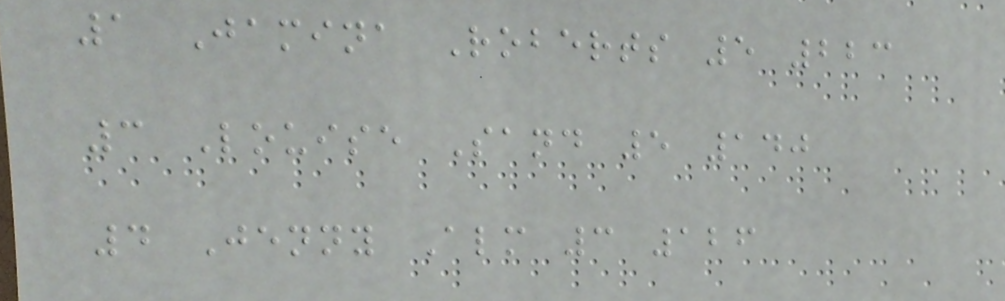1 Jamina Roberts 5 223
3 Louise Sand 5 140
4 Jenny Alm 3 126
